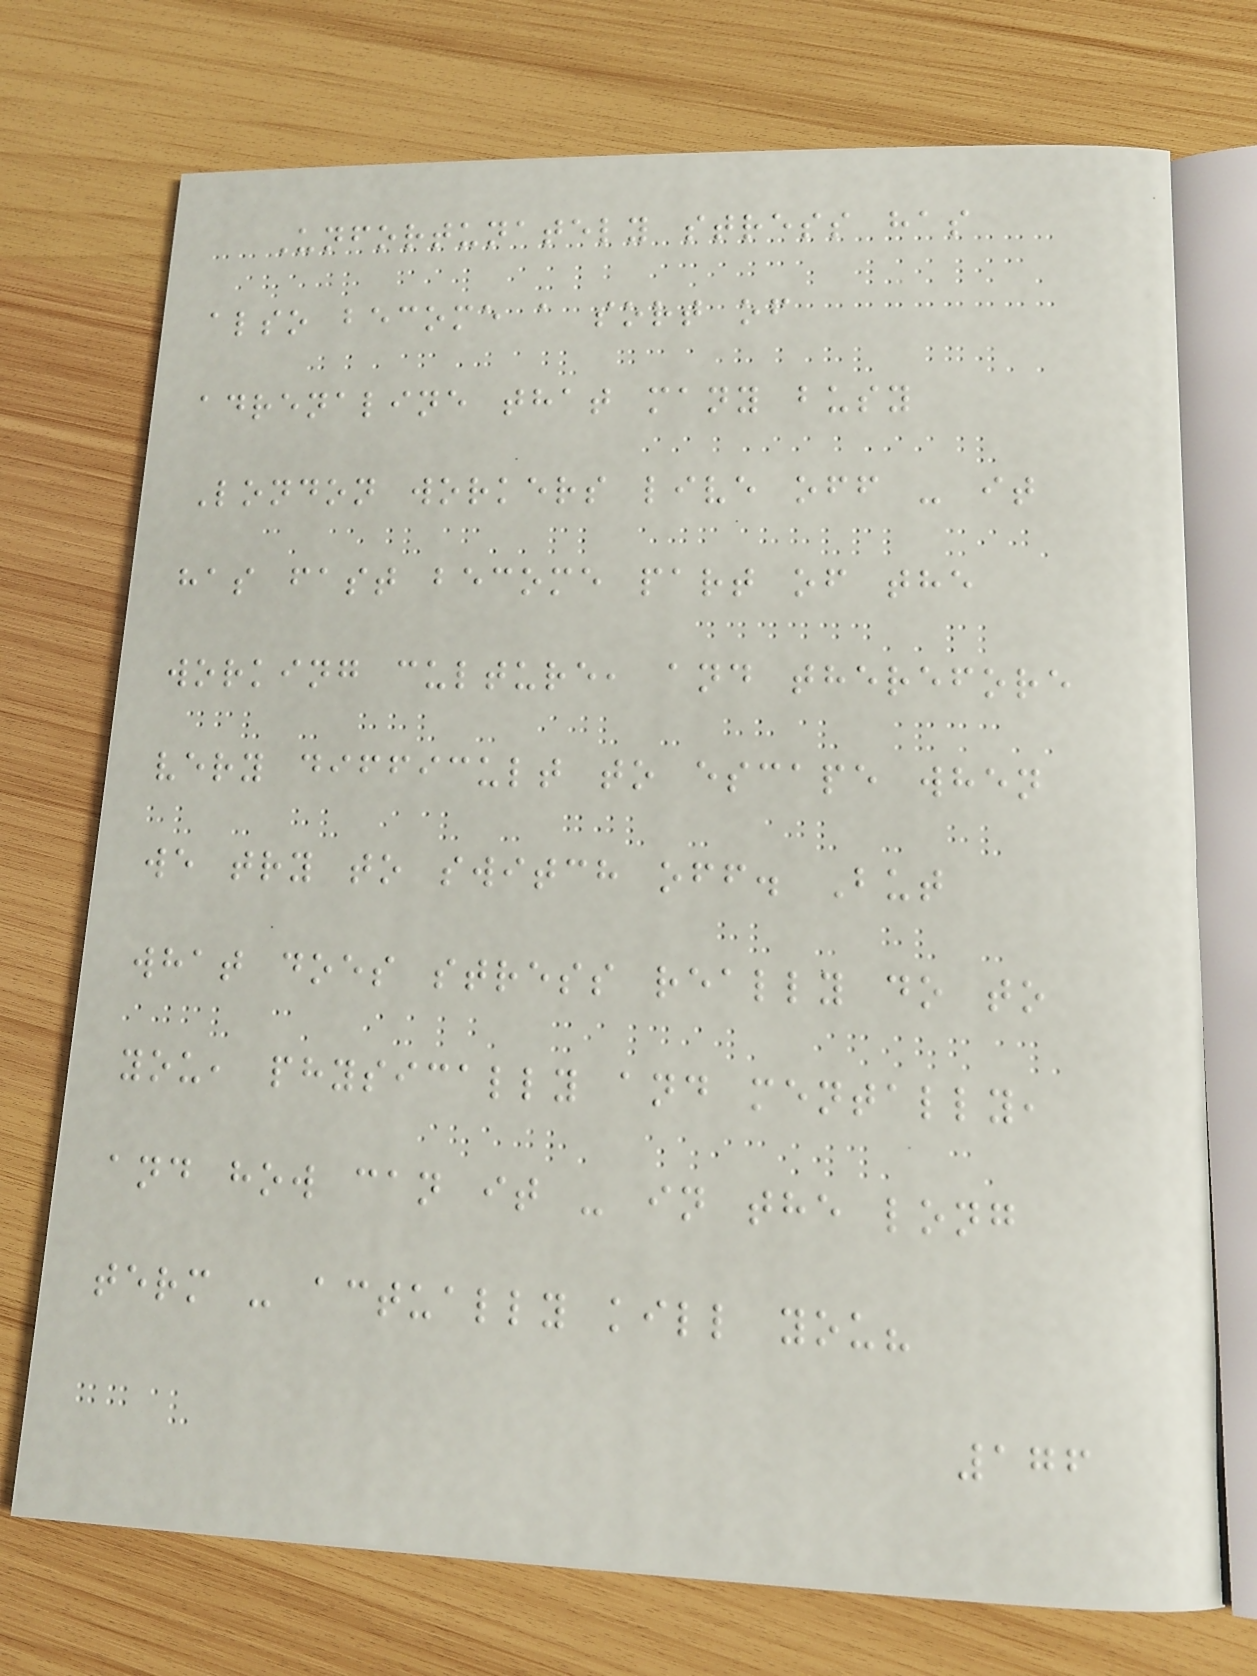Unfortunately stress has
also become a sort of
adrenaline that many busy
London workers live off - it
has fast become part of the
working culture, and therefore
very difficult to escape when
we try to switch off. But
what does stress really do to
you, physically and mentally,
and how can it - in the long
term - actually kill you?
176
